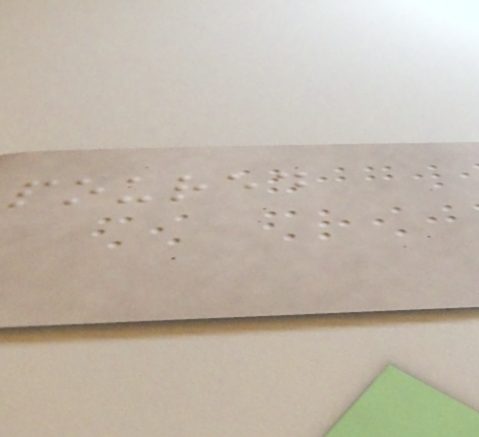poured
